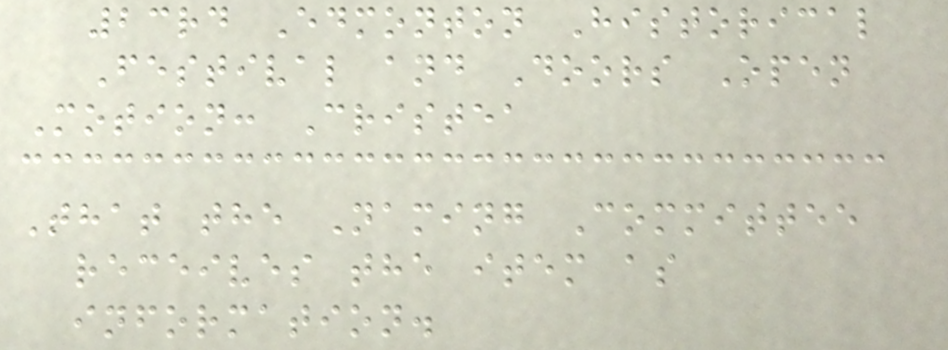23rd Edmonton Historical
Festival and Doors Open
Motion: Cristea
That the Naming Committee
receives the item as
information.
